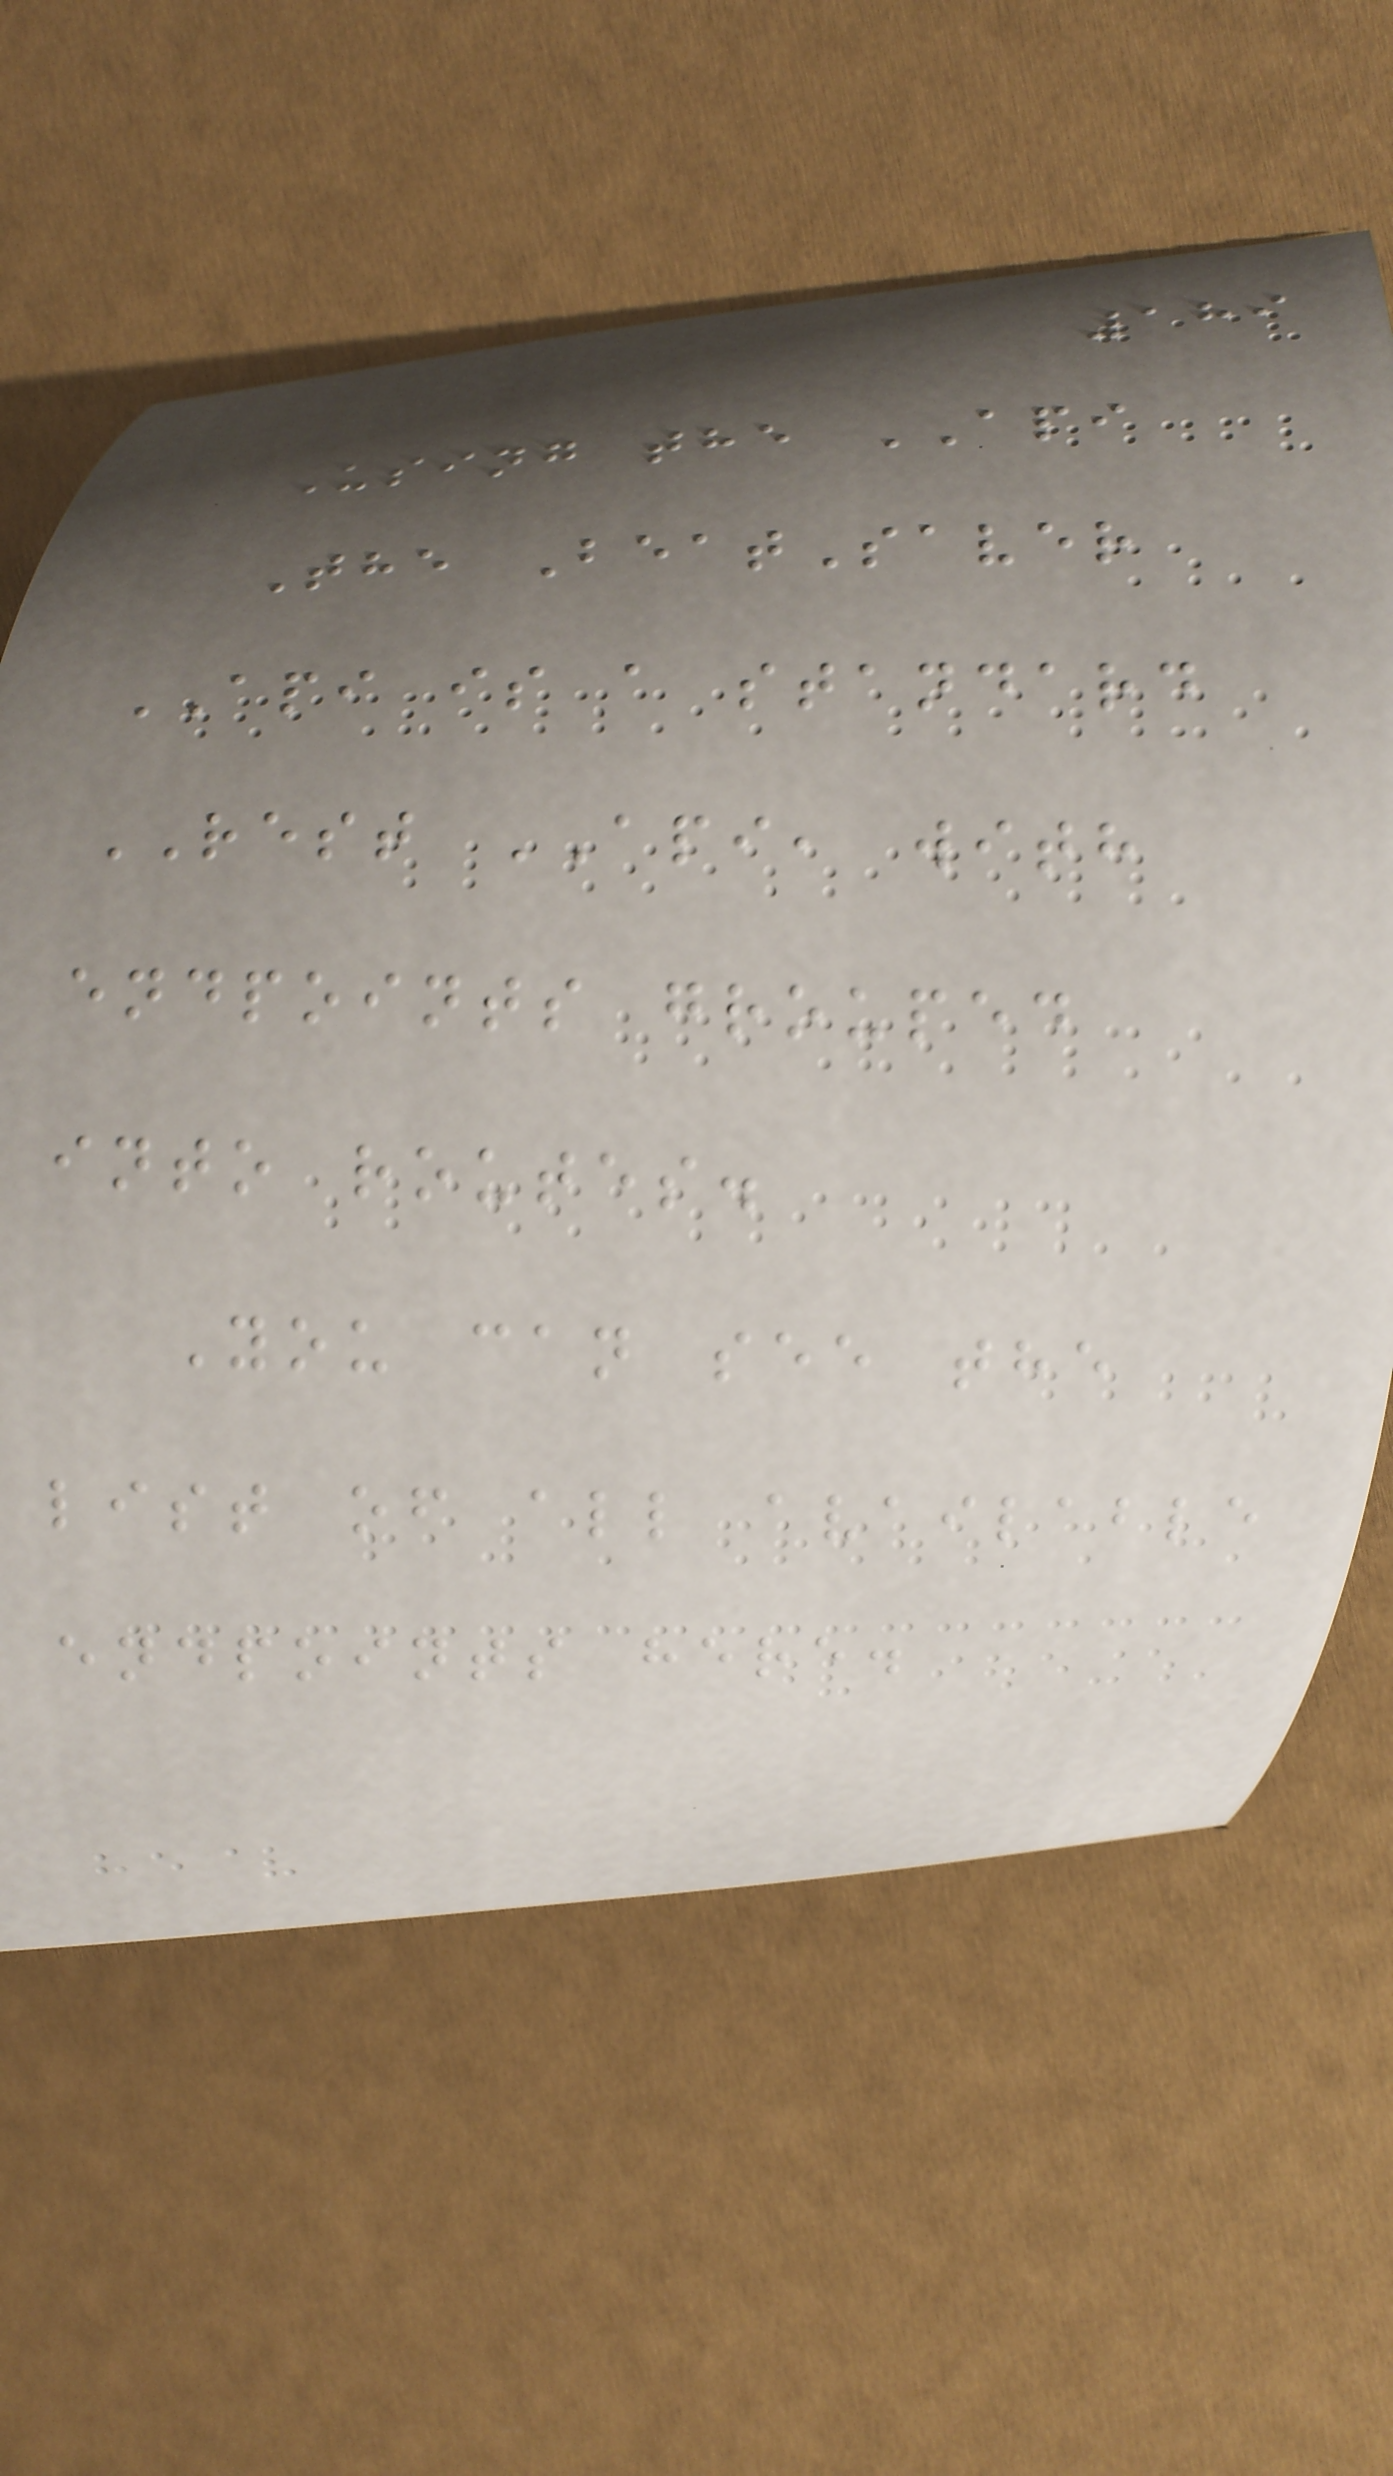189
Using the API
The BeatSaver
API is a standard
REST API, with
endpoints grouped
into routes.
You can see the
list of all available
endpoints here.
